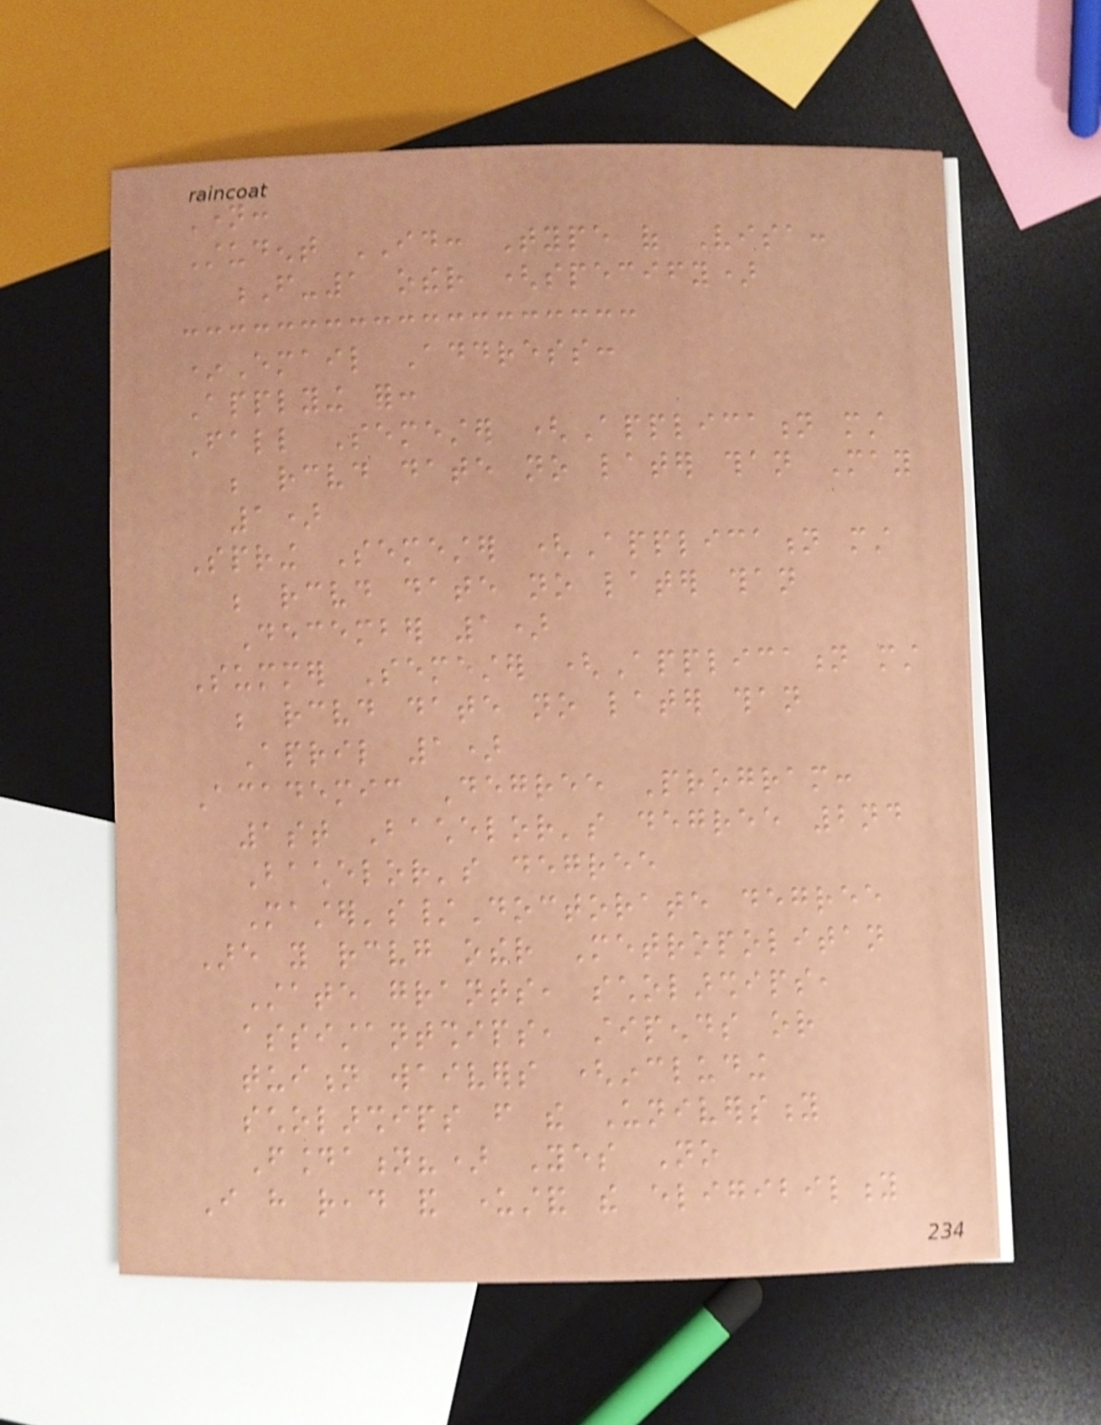Name:
Student ID: Type of Visa:
F-1 other (specify)
*Email Address:
Applying for:
Fall Semester (Application must
be received date no later than May
1)
Spring Semester (Application must
be received date no later than
December 1)
Summer Semester (Application must
be received date no later than
April 1)
Academic Degree Program:
1st Bachelor's degree 2nd
Bachelor's degree
Master's/Doctorate degree
Are you receiving other Metropolitan
State grants, scholarships,
assistantships, stipends or
tuition waivers (including
scholarships from the University
Foundation?) Yes No
I have read and understand the eligibility
